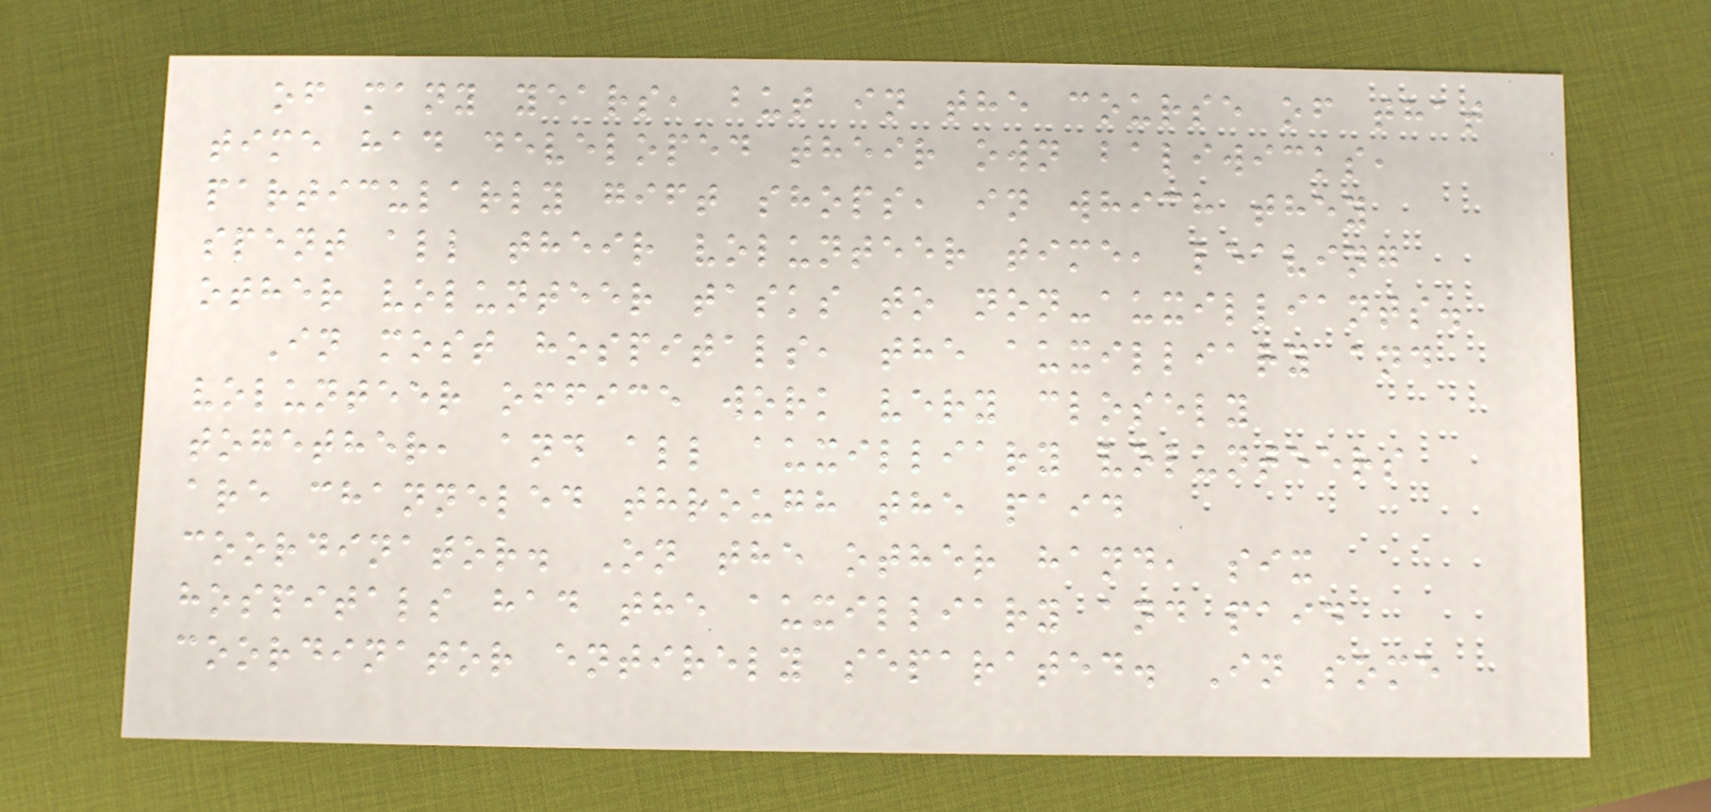of many years, but in the course of that
time had developed their own baliwicks,
particularly gift shops, in which they
spent all their volunteer time, leaving
other volunteer tasks to non-auxilliants.
In most hospitals, the auxilliary and
volunteer office work very closely
together, and all auxilliary volunteers
are channeled through the paid
coordinator. On the other hand, six
hospitals had the auxilliary and paid
coordinator entirely separated. In some
